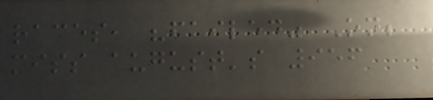races, "failed" On;
miss august's 956
